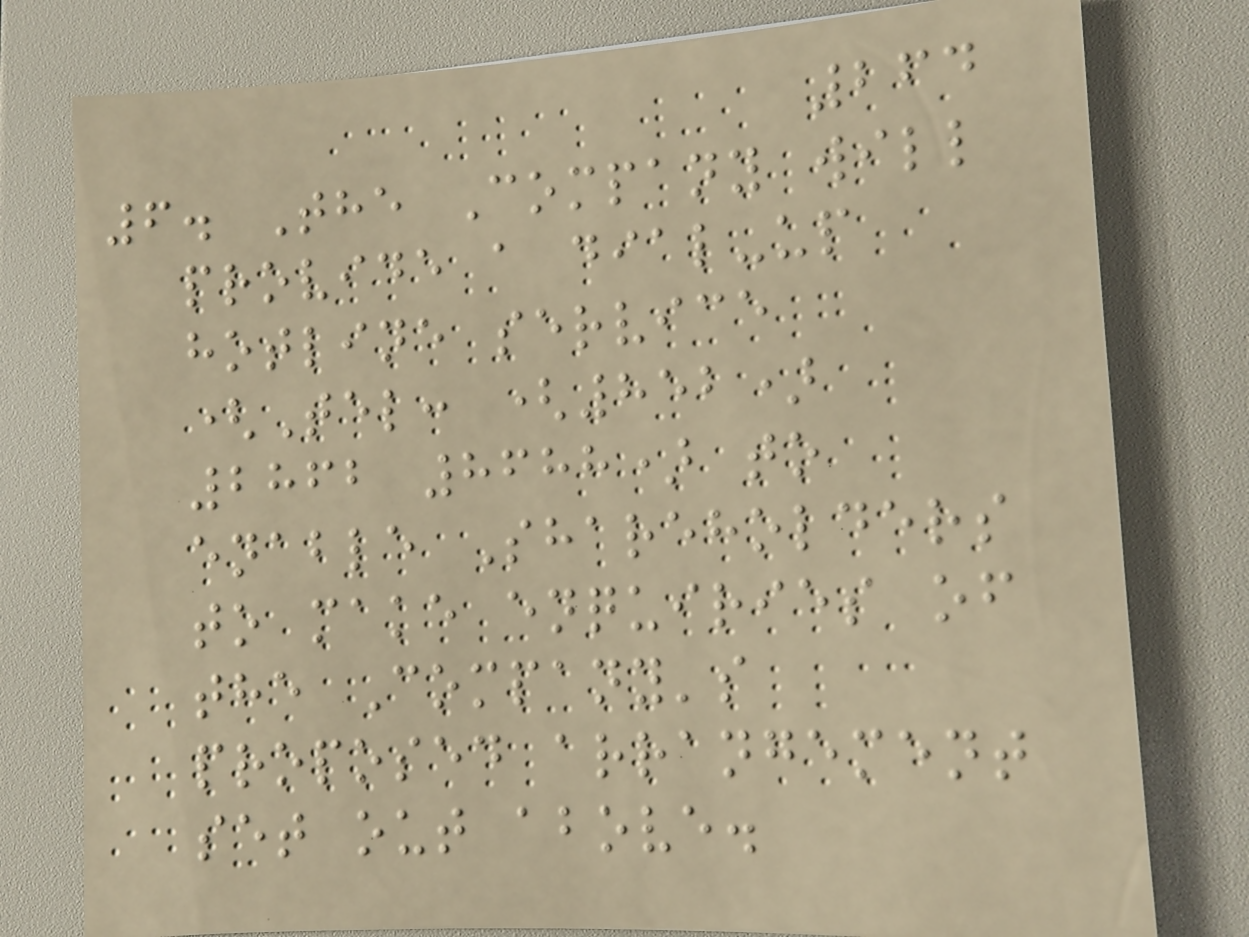264
6. The Company will
provide a dial-up
hotline service
(Tel: (852)
2862 8688) to
enable Shareholders
to make enquiries of
the Company's
proposed arrangement
set out above.
